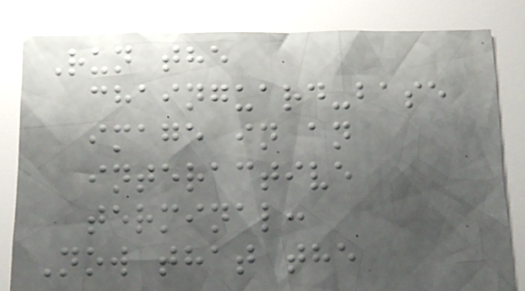Run the
chainguard-base
image in an
interactive
terminal:
Now that the
